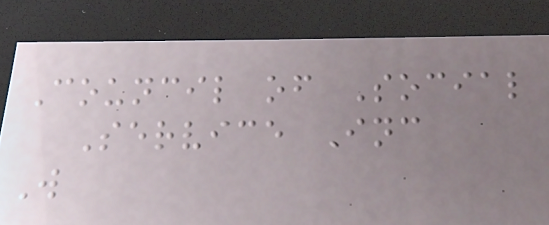Council of Social
Service Inc
W
